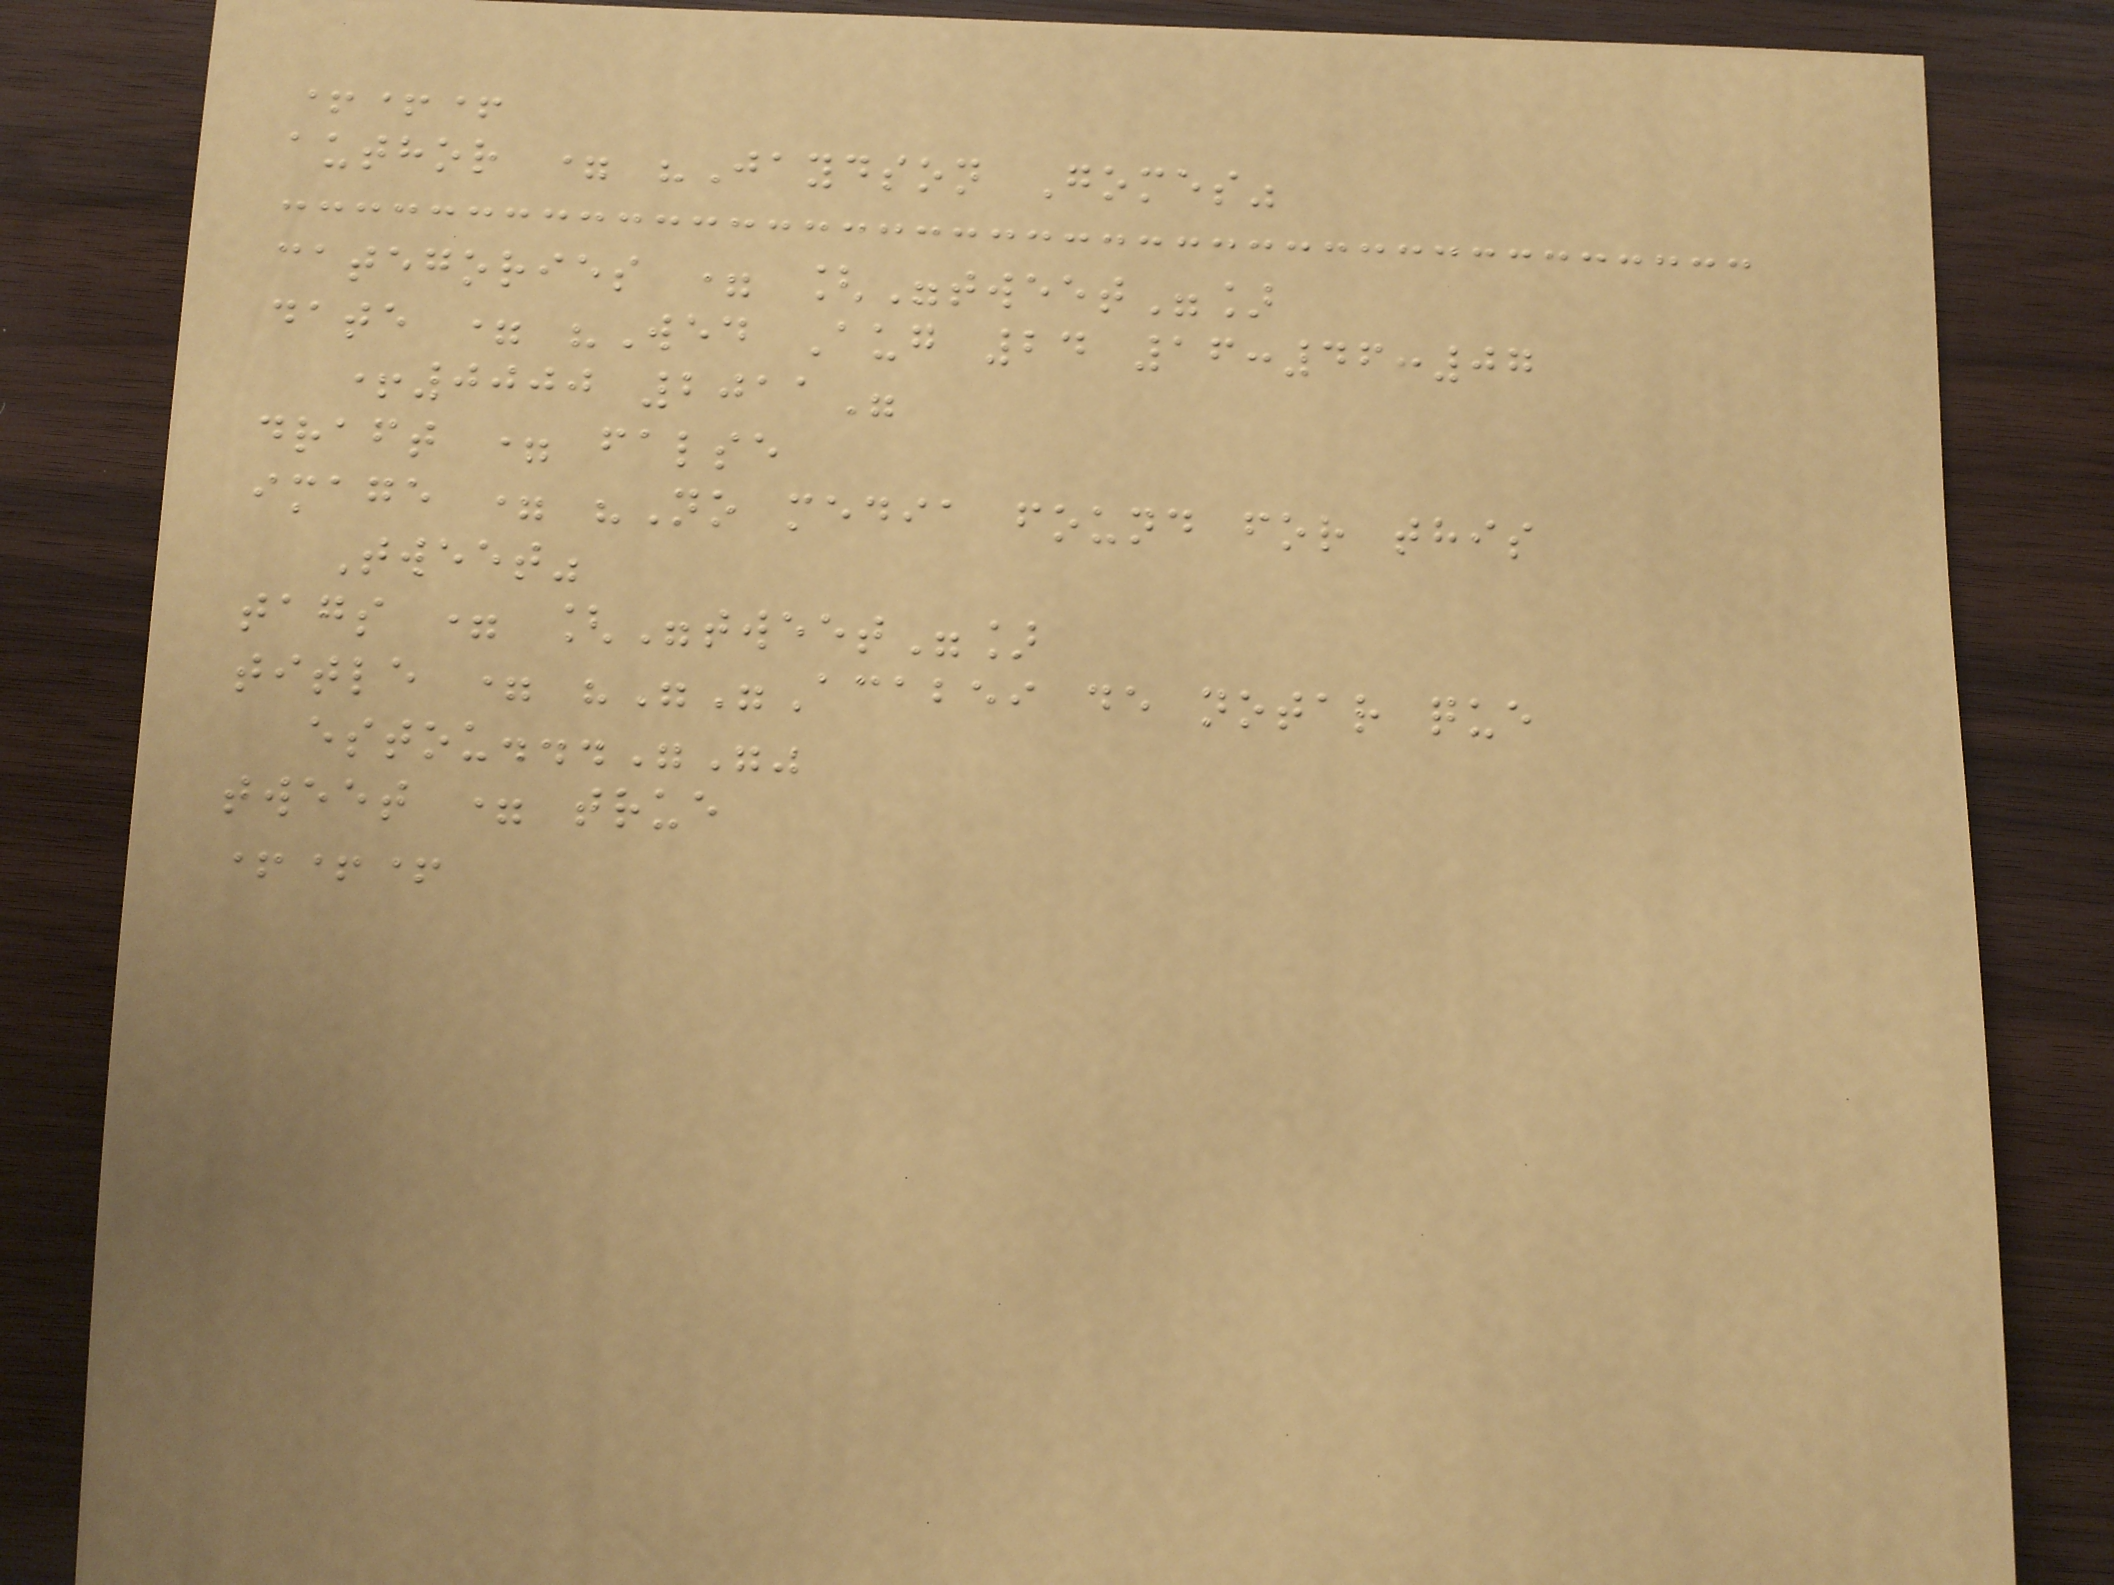+++
author = "Jaydson Gomes"
categories = ["tweet"]
date = "Wed Aug 24 16:46:07
+0000 2011"
draft = false
image = "No media found for this
Tweet"
tags = ["tweet"]
title = """Acabei de notar que
estou..."""
tweet = true
+++
